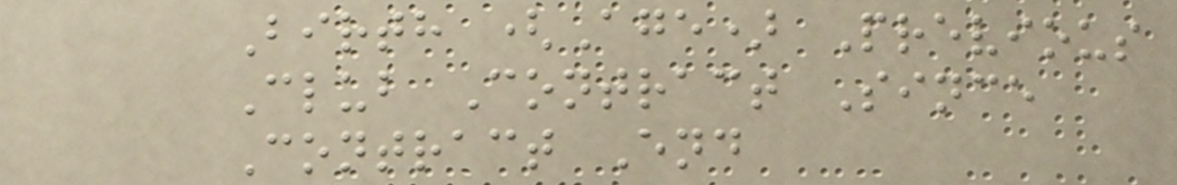Birth (Age) Previous
Club Contract Since
Contract End
